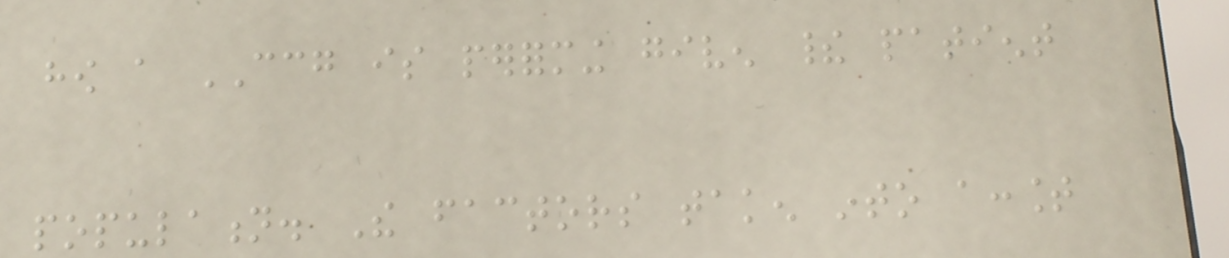how a CCG is performing given their patient
population. The factors taken into account
